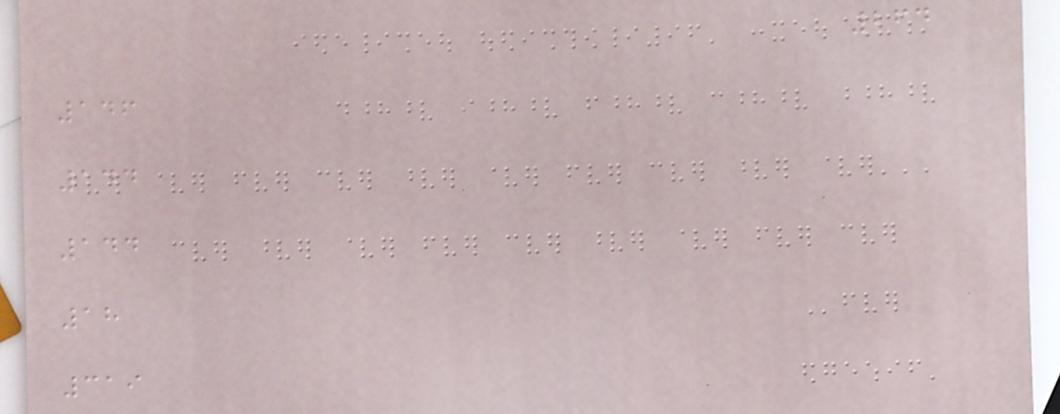264
146
144
144
18
319
